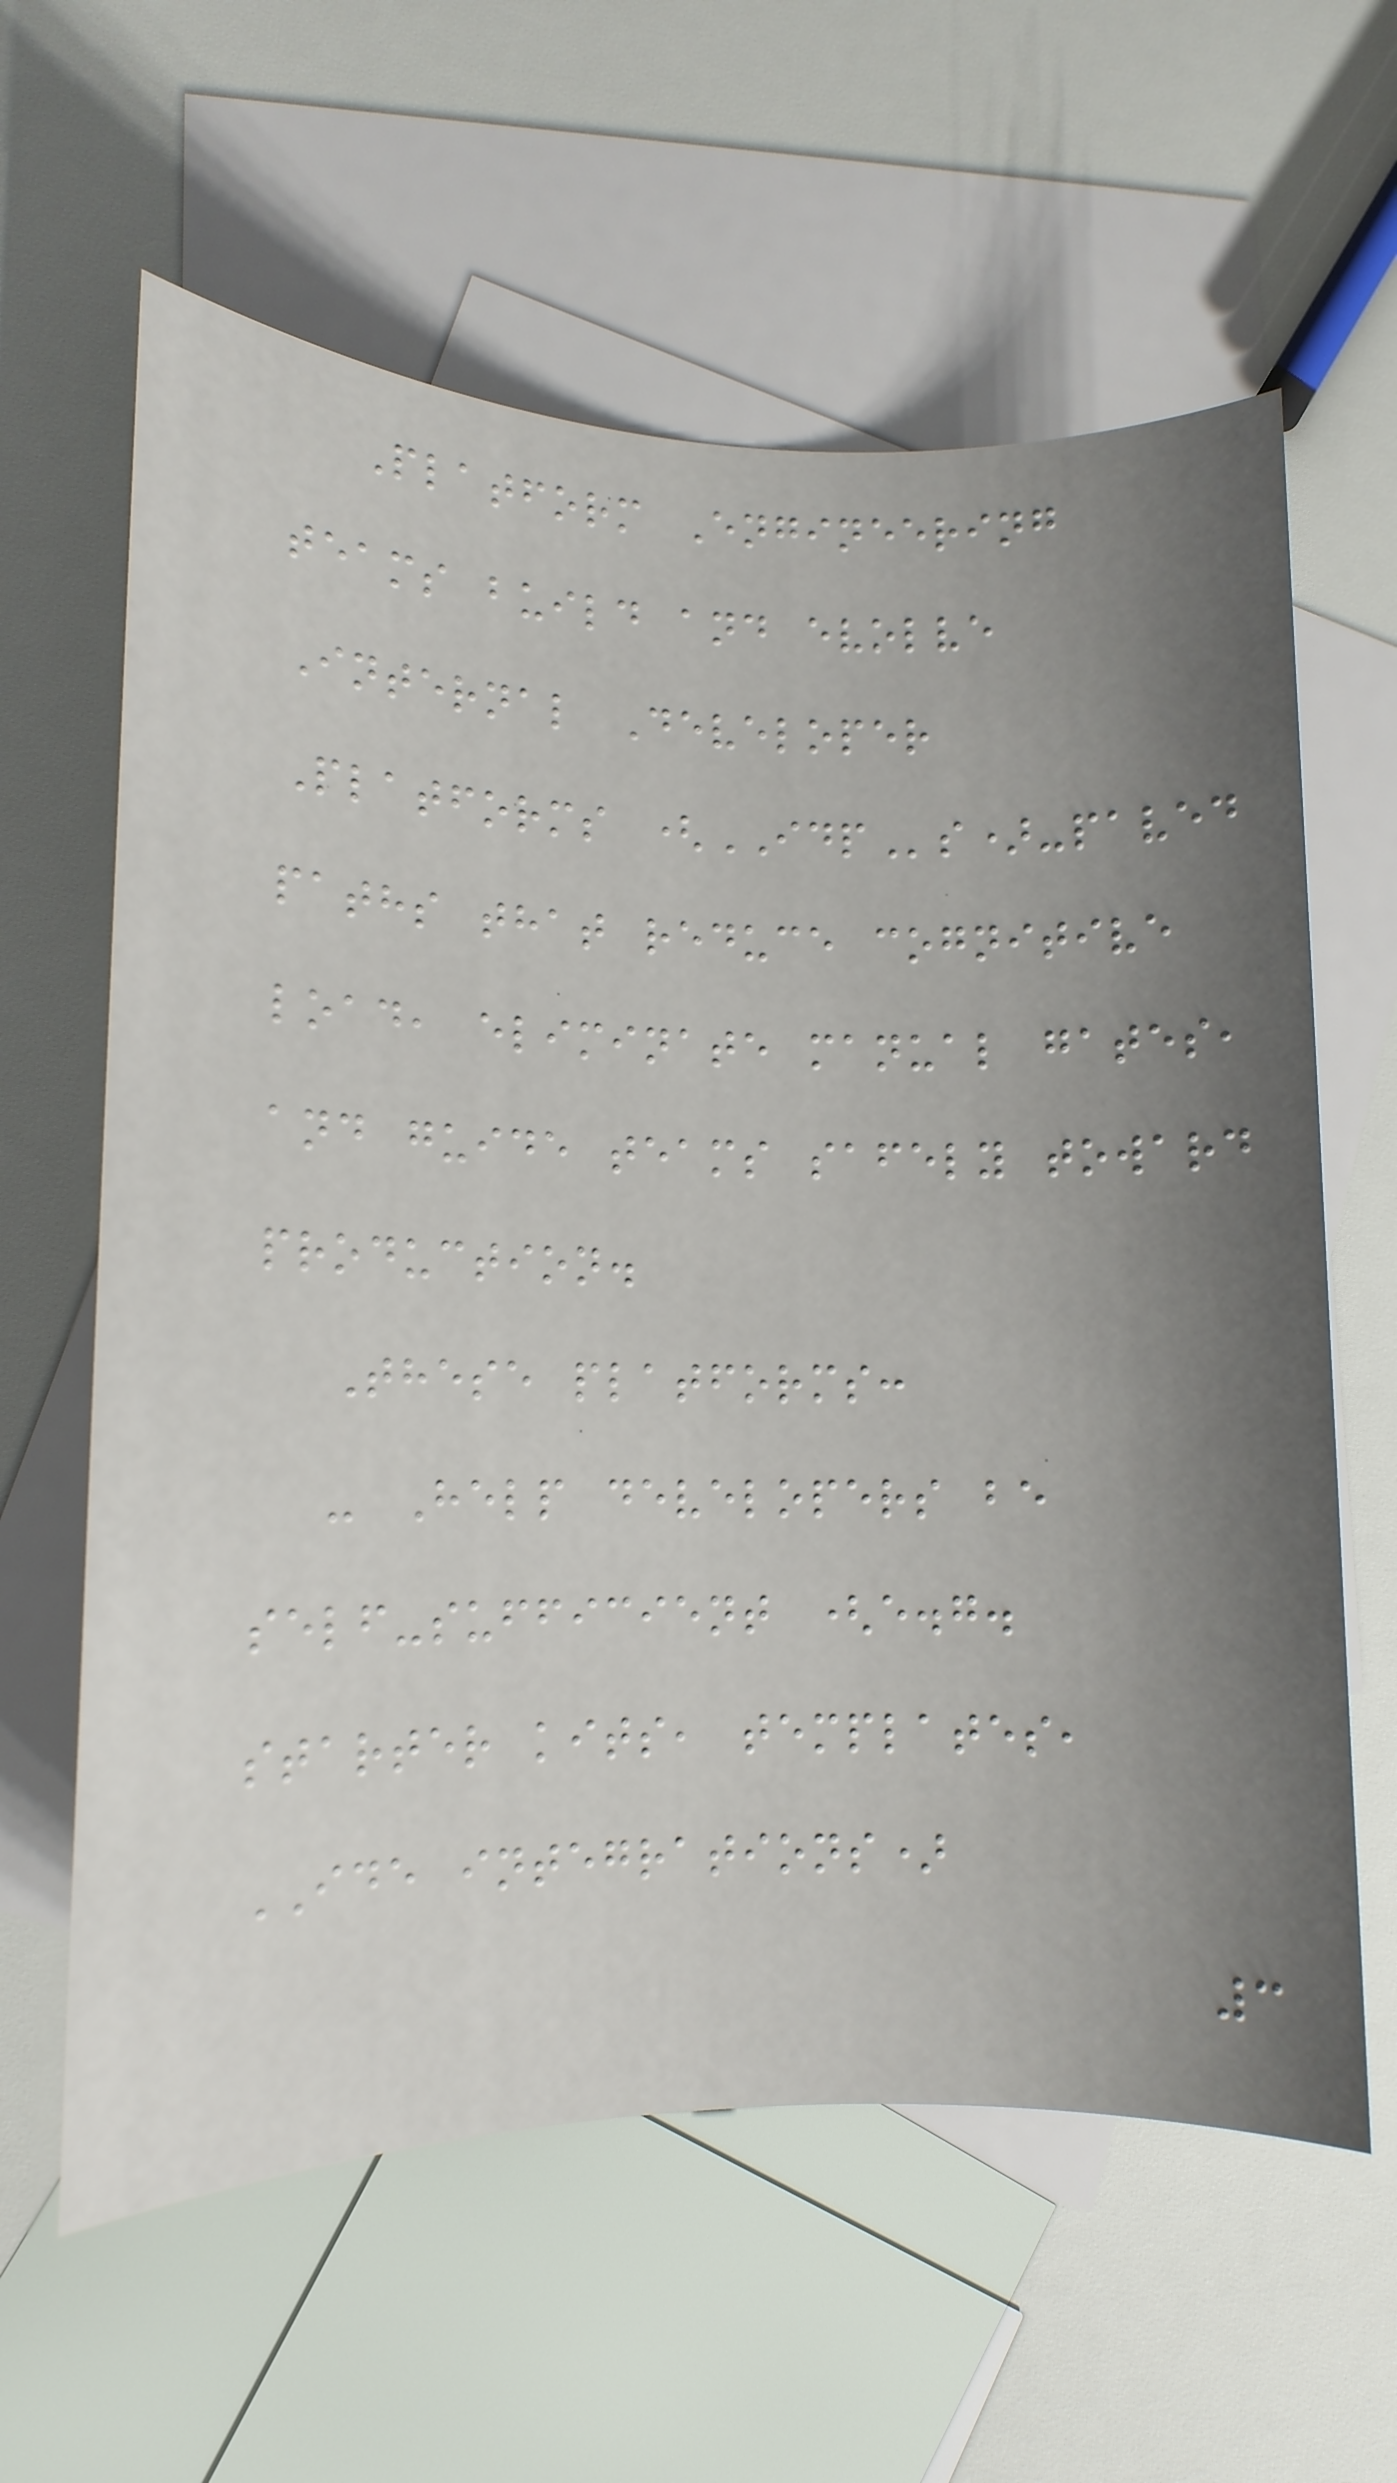Platform Engineering
teams build and evolve
Internal Developer
Platforms (IDPs)-paved
paths that reduce cognitive
load, eliminate manual gates,
and guide teams safely toward
production.
These platforms:
- Help developers be
self-sufficient (e.g.
starter kits, templates,
IDE integrations)
3
